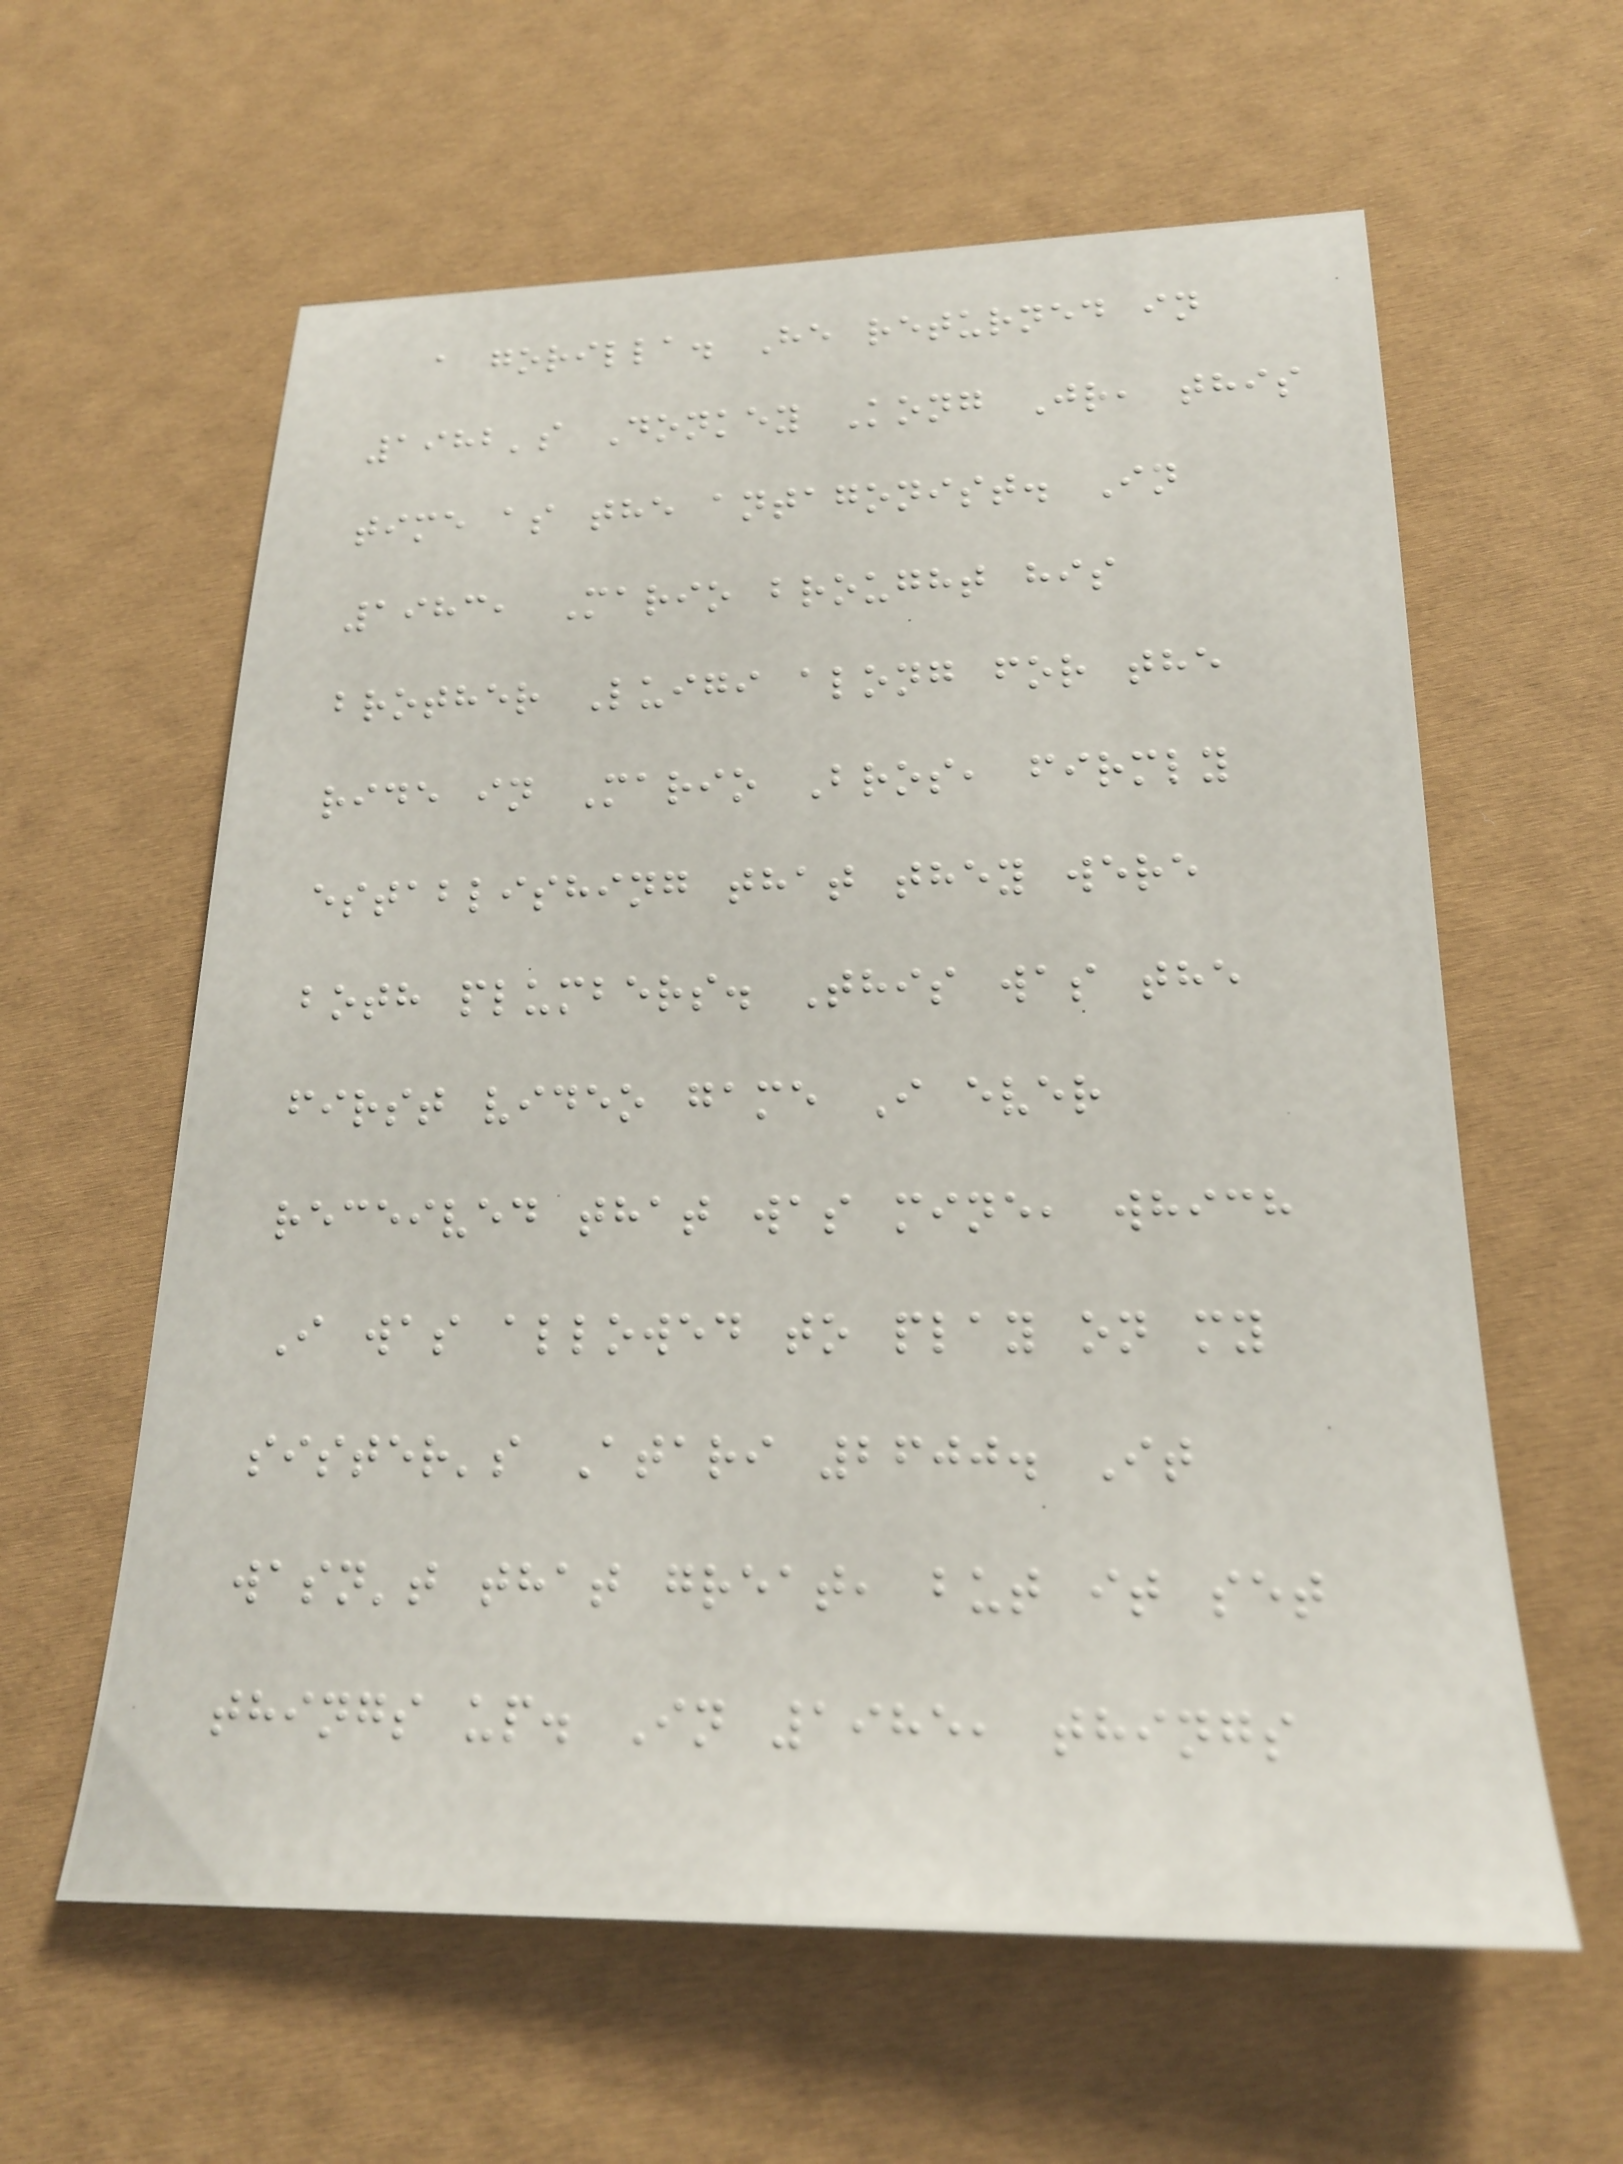a gorilla. He returned in
1982's Donkey Kong Jr, this
time as the antagonist. In
1983, Mario brought his
brother Luigi along for the
ride in Mario Bros, firmly
establishing that they were
both plumbers. This was the
first video game I ever
received that was mine, which
I was allowed to play on my
sister's Atari 2600. It
wasn't that great, but it set
things up. In 1985, things
